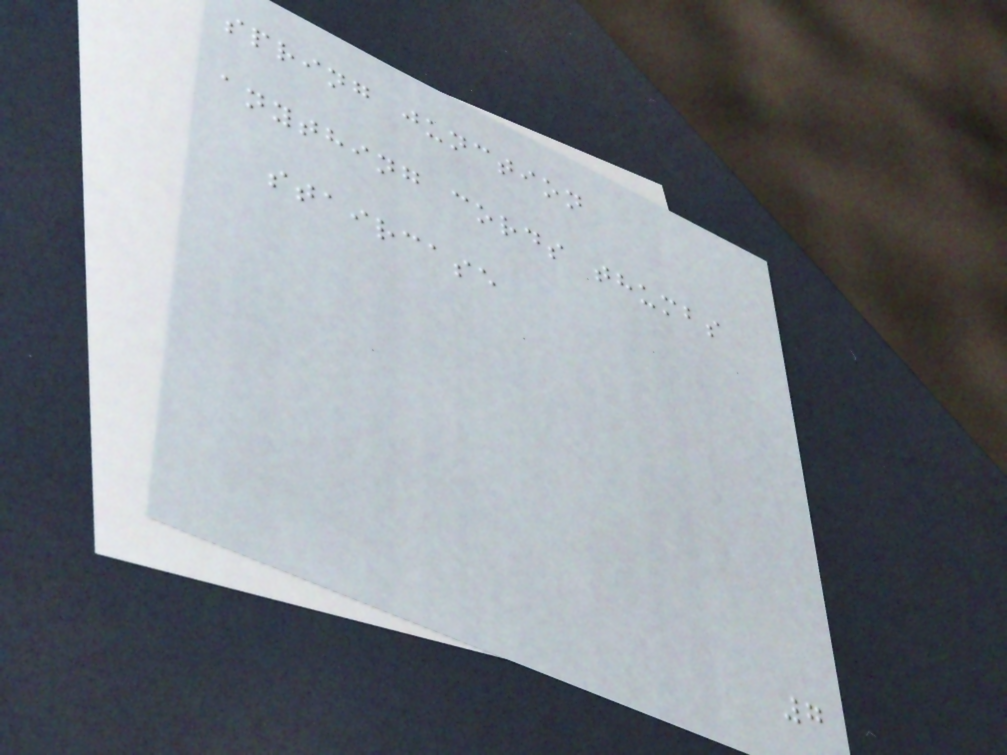spring junction
anything cords thumbs
staircase
7
